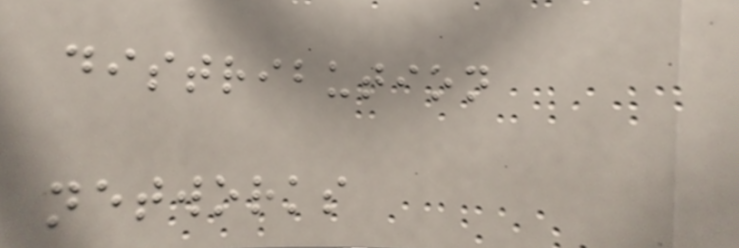distribution
networks
